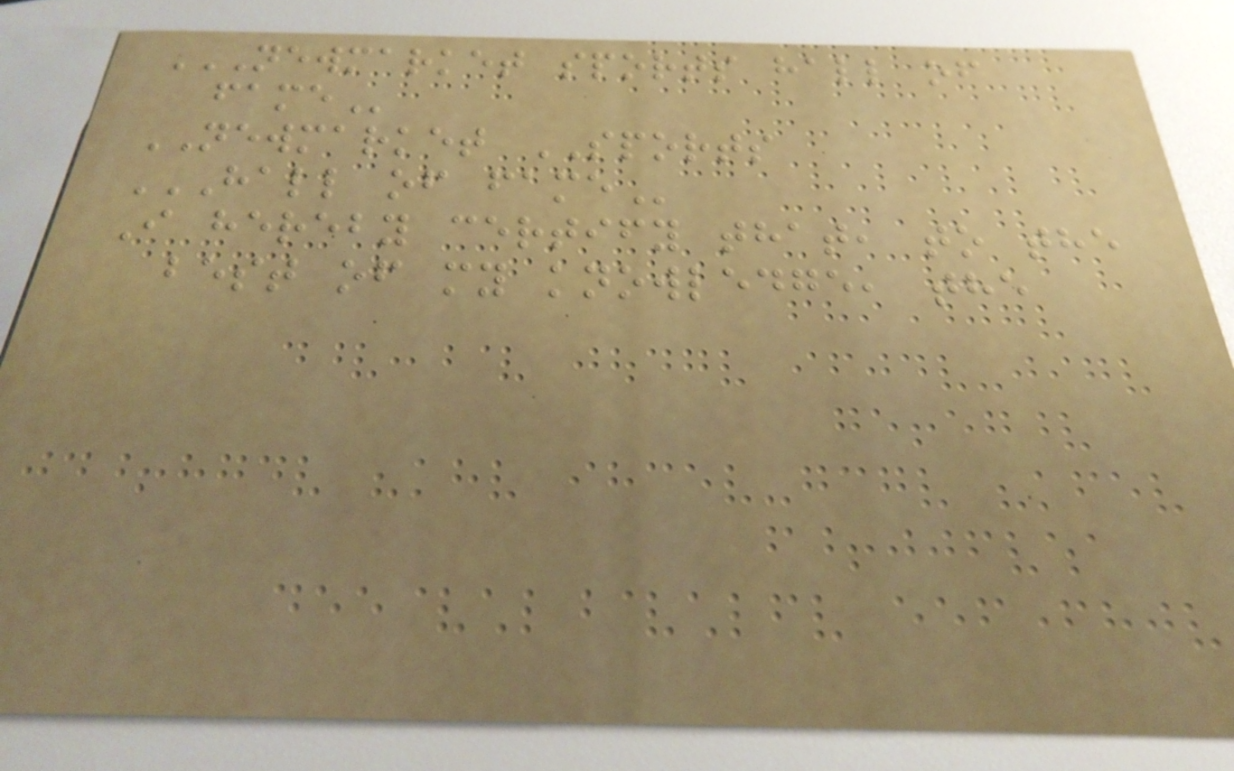NEWMARKET SPORTS HALL OF
FAME
NEWMARKET SPORTS
HALL OF FAME
I hereby certify that, to the
best of my knowledge, the
